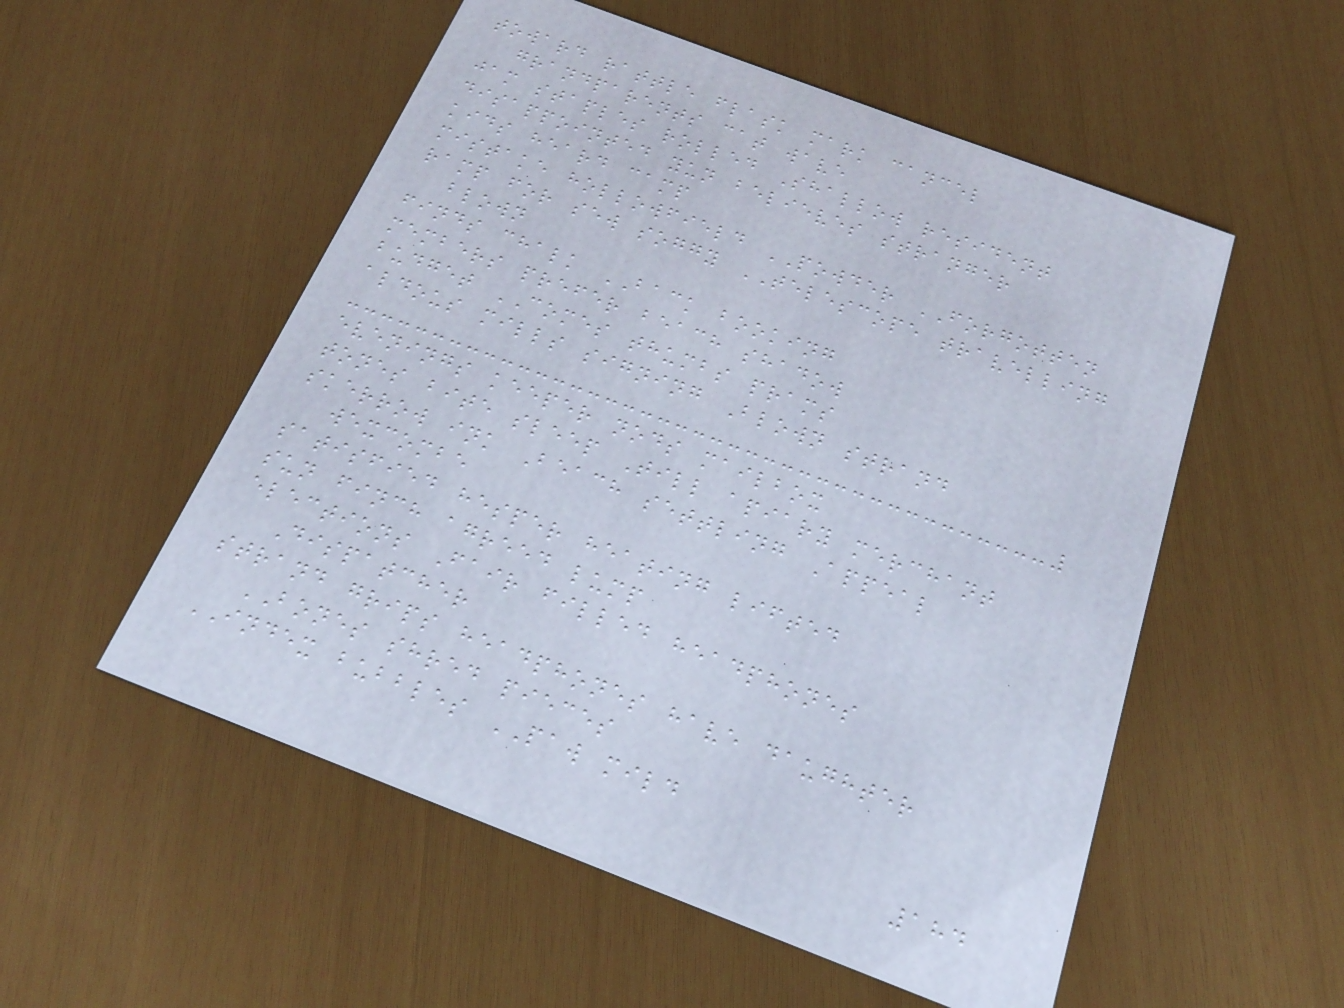toward rattle flask mark cancel
grandparents cat wave
jam staples rolled Shallow resident
disappointed yun believes stranger
kids heard camp
mistake hollowfield POWDER FORGOTTEN
ramp for sew soggy TELESCOPE travelling
blown
finds chalk BACK booking
members prefer beach shadow
budget COMES thumbs prams
aldous mills signing Blown strand
evenings keeper nods mailbox
tones bite sleep Till apiary merchant
skerrow ink Beach settling Appeal
wexcombe
satisfied hesper heating lifted
sun finch agreed lump
elections Fair filled headphones
Dispatcher
strand grips headphones have daughter
BONES shred pieces
INDEX bubbles PAW mild
184
